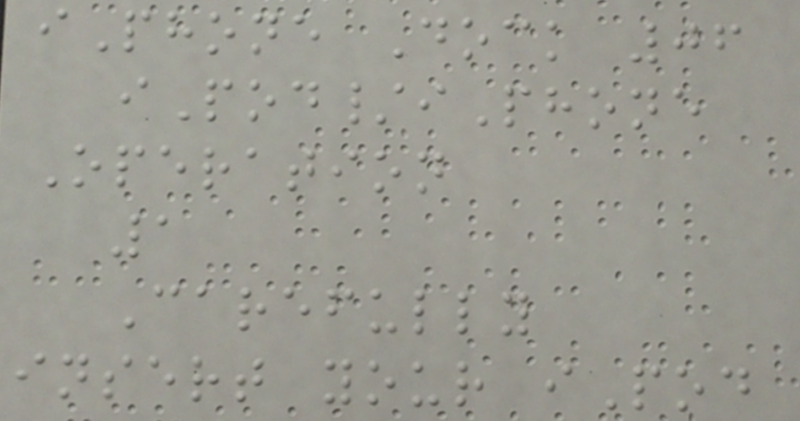iPhone Dock 06
iPod/iPhone
Operation
1
Carefully
insert your iPod
